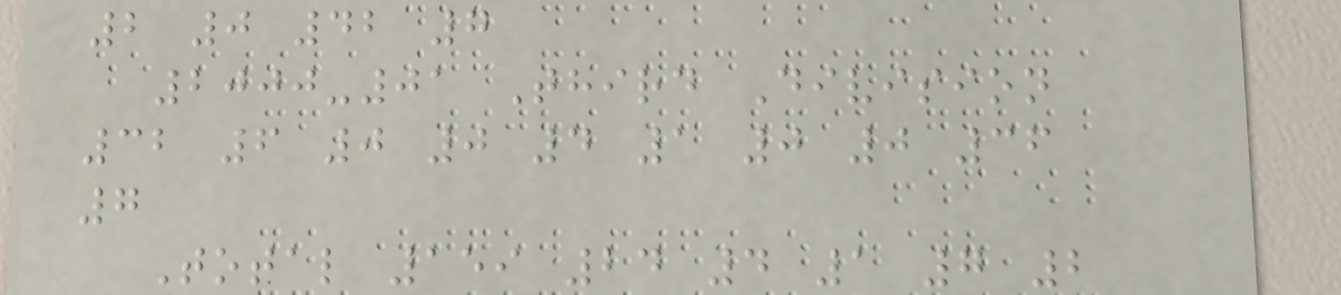2 0 42 7
2000-01 Third Division
32 6 0 0 4 1 0 0 36
7
Total 159 24 4 1 7 2
